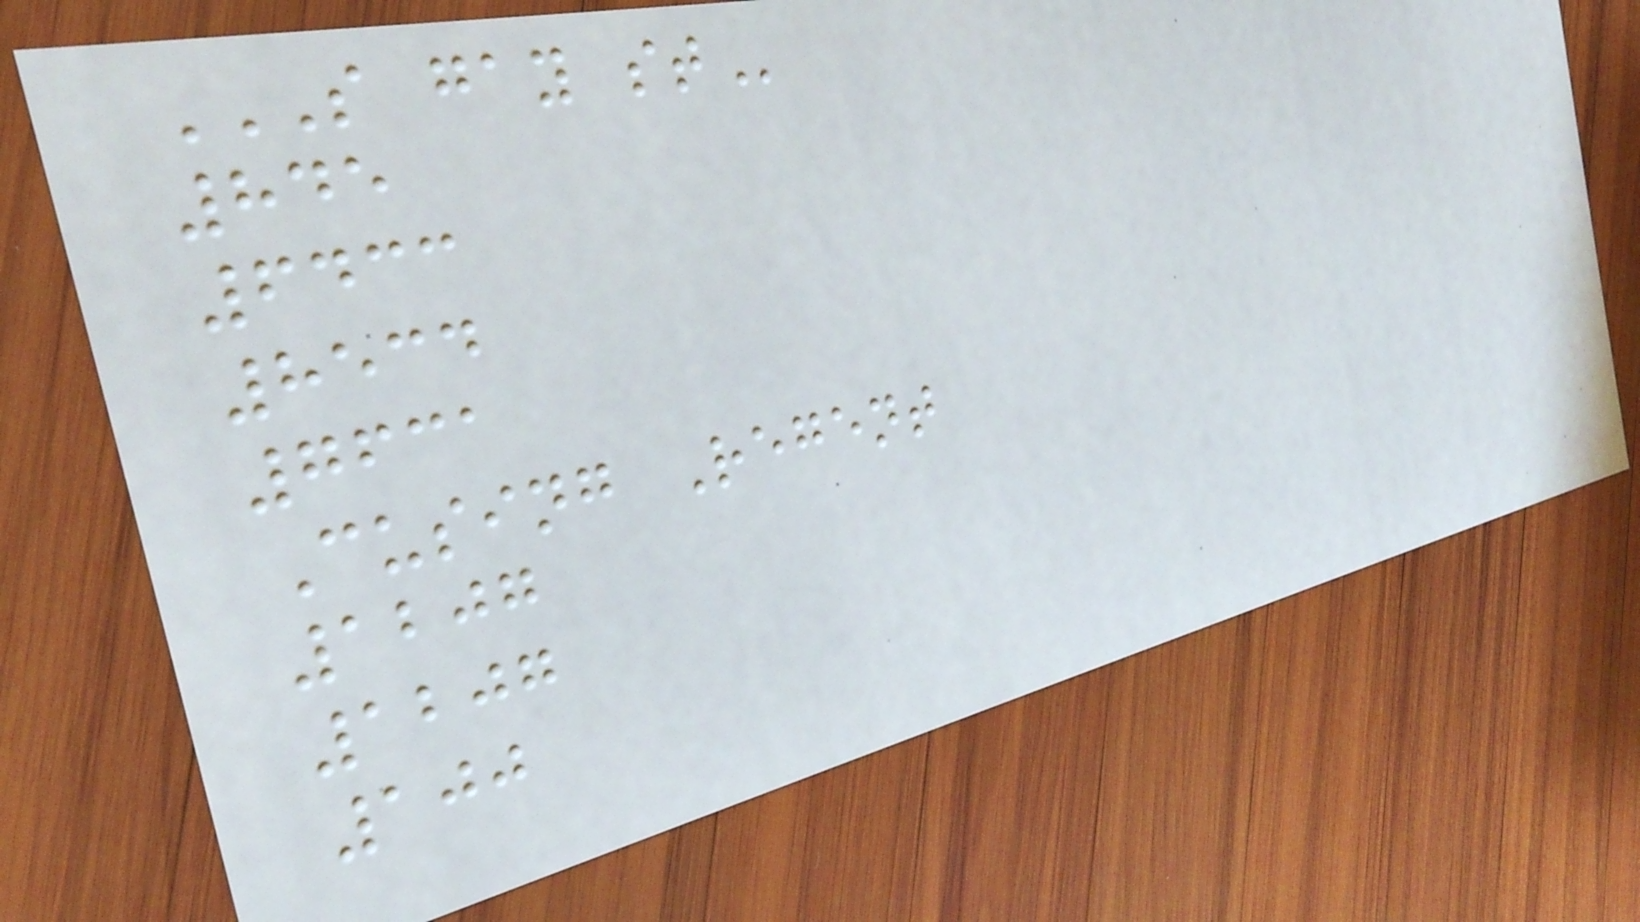S GAY ST
845
6433
8534
7631
Cusing Regent
1207
1207
100
